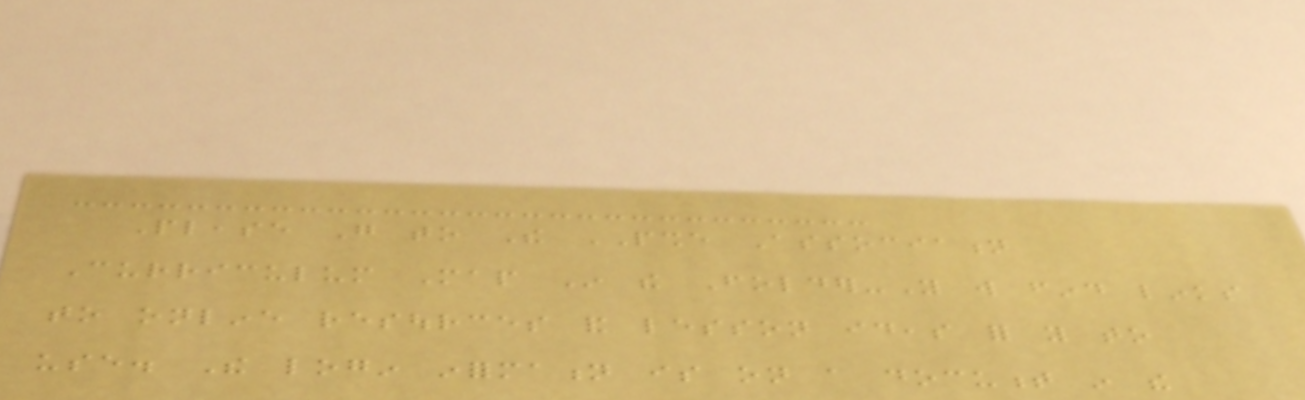Please Go to The PSHE Association
Curriculum Map In the Folder-You will find links
to online resources and lesson ideas for you to
use. The login information is on a document in the
